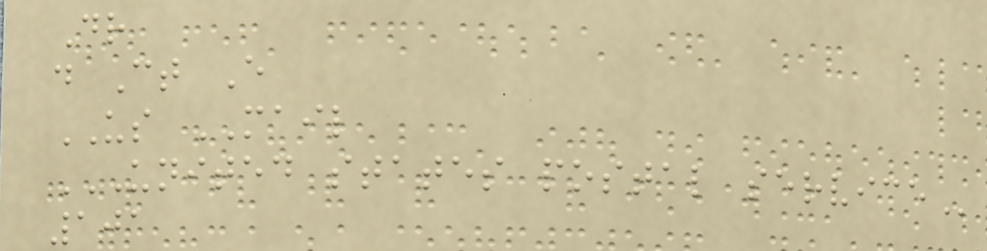Dr
d Ct E
US MAIL
UNITED STATES POSTAL SERVICE
101
